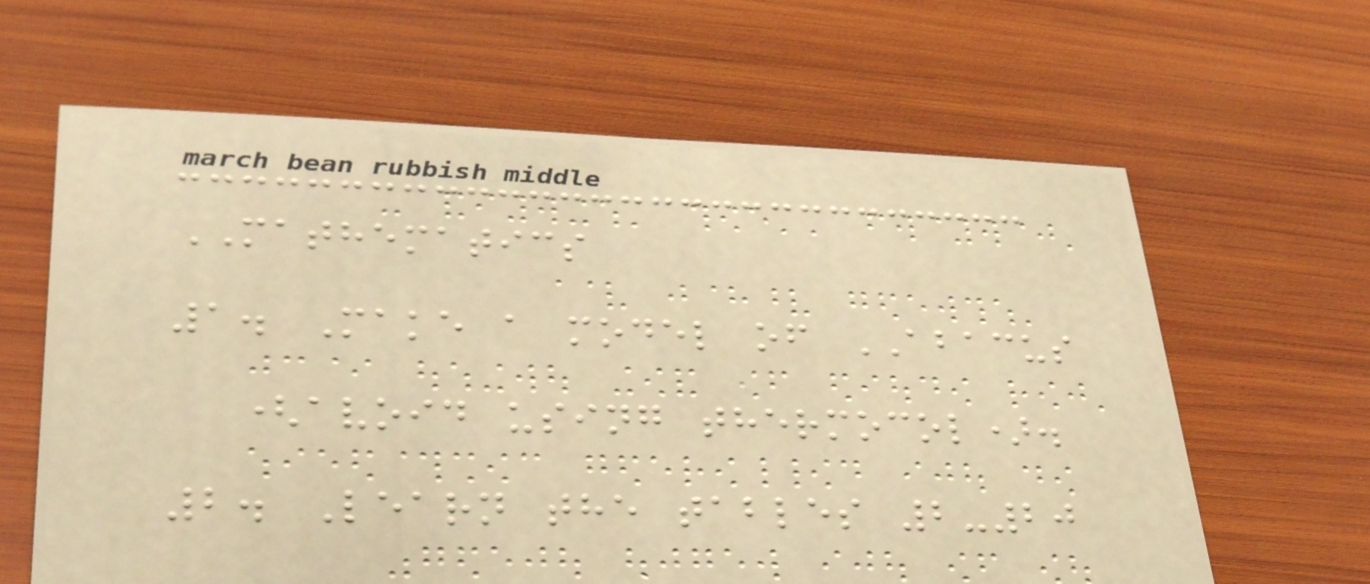MATHEMATICS
1. Make a model of ABACUS
(avoid using thermocol).
2. Learn the tables 2-20
